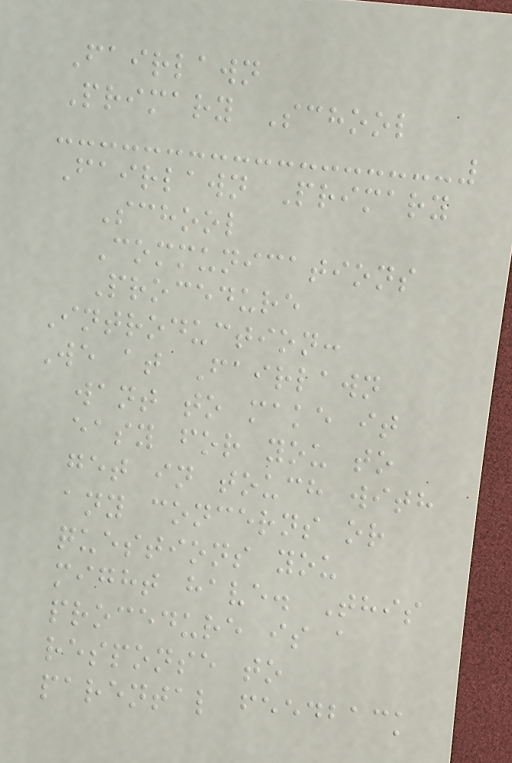Fairlawn
Primary School
Fairlawn Primary
School
Communications
Procedure
Introduction:
We at Fairlawn
want to make it
easy for you to
get in touch with
any concerns or
questions you
might have. This
procedure is a
response to
parental feedback
